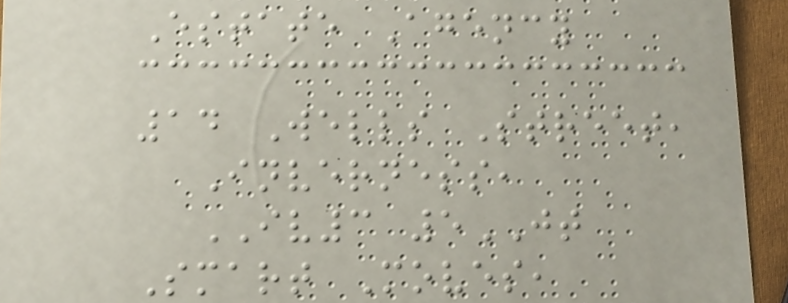Estate Agency
14 Wells Street,
Inverness,
IV3 5JT
Smart Moves,
